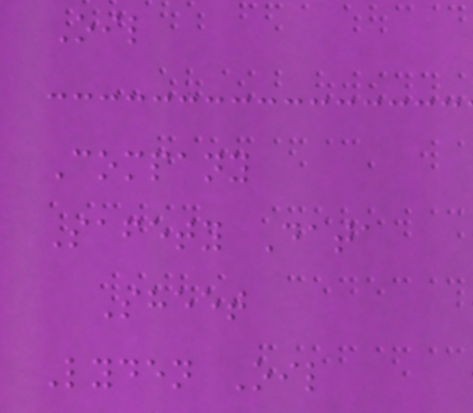Oil
Company
Safety Data
Sheet
Lyden Oil
